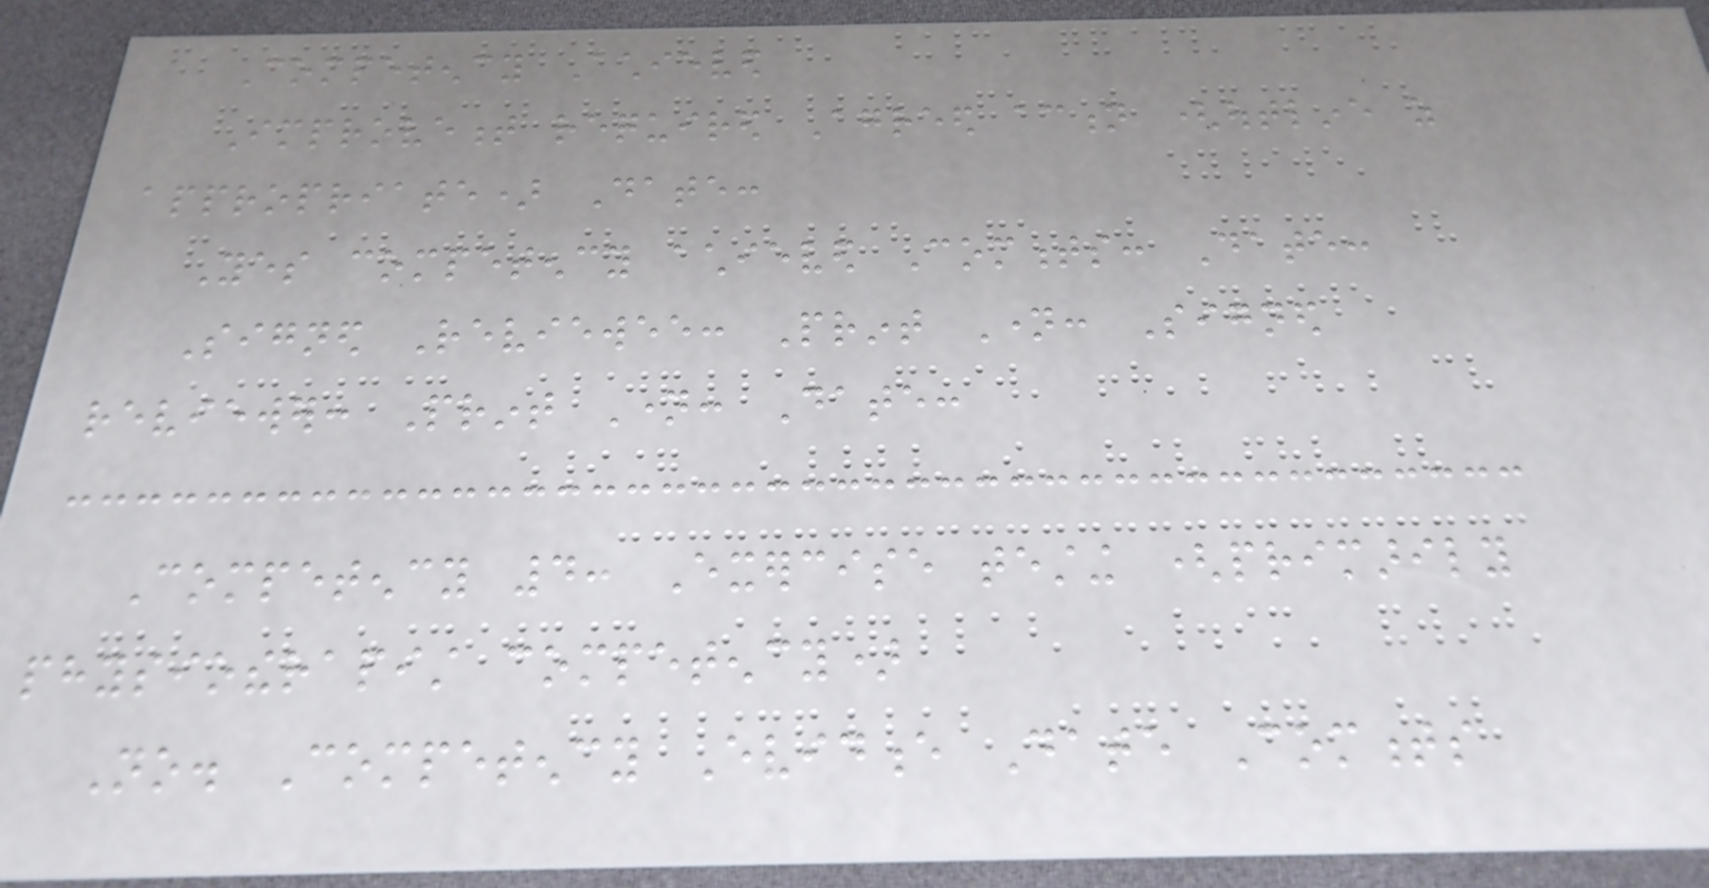Competency Achieved
Improvement required Agreed action (outline as
appropriate) Date:
Yes competency achieved Comments: Date:
Signed Reviewee: Print Name: Signed
reviewer: Print Name: Date:
Competency 4: Exercise testing (primarily
physiotherapist competency)
No. Competency Evidence Date Comments
